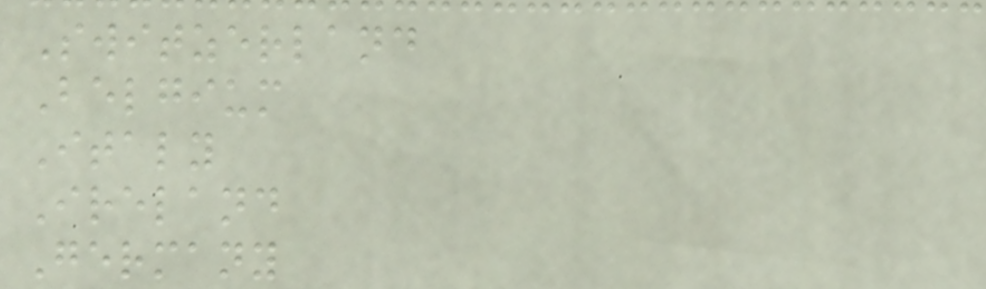Switzerland
Belgium
Italy
Ireland
Germany
